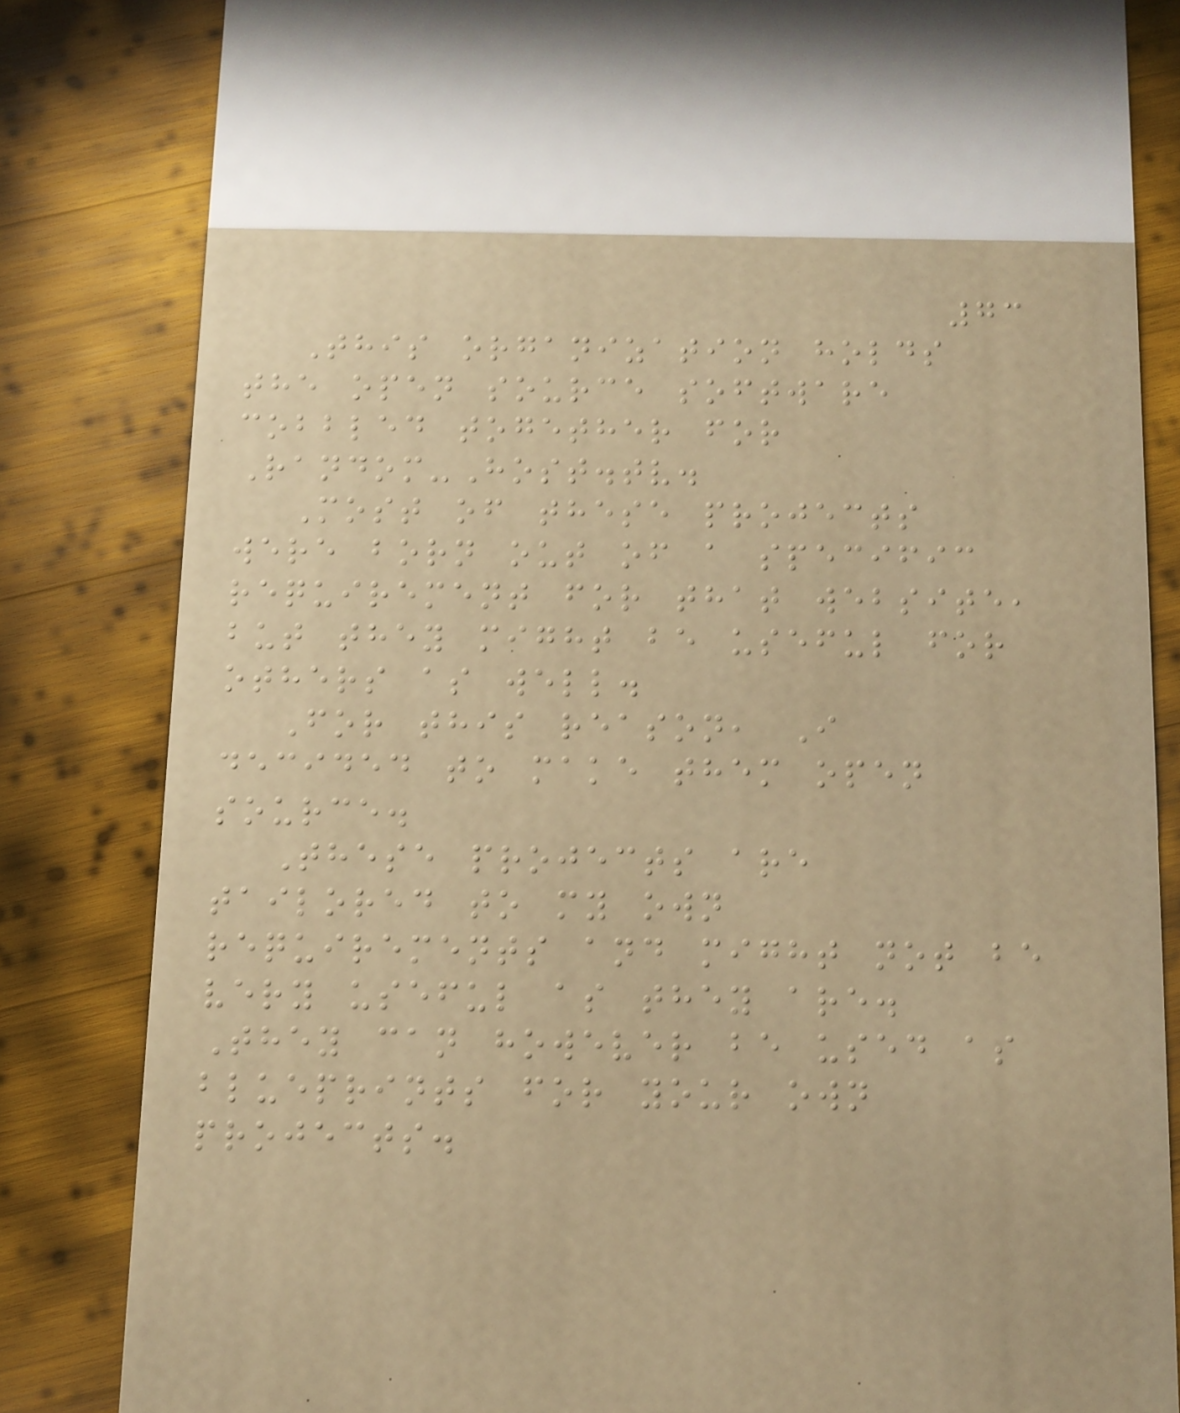73
This organization holds
the open source software
cobbled together for
Random-Host.tv.
Most of these projects
were born out of a specific
requirement for that website,
but they might be useful for
others as well.
For this reason, I
decided to make them open
source.
These projects are
tailored to my own
requirements and might not be
very useful as they are.
They can however be used as
blueprints for your own
projects.
